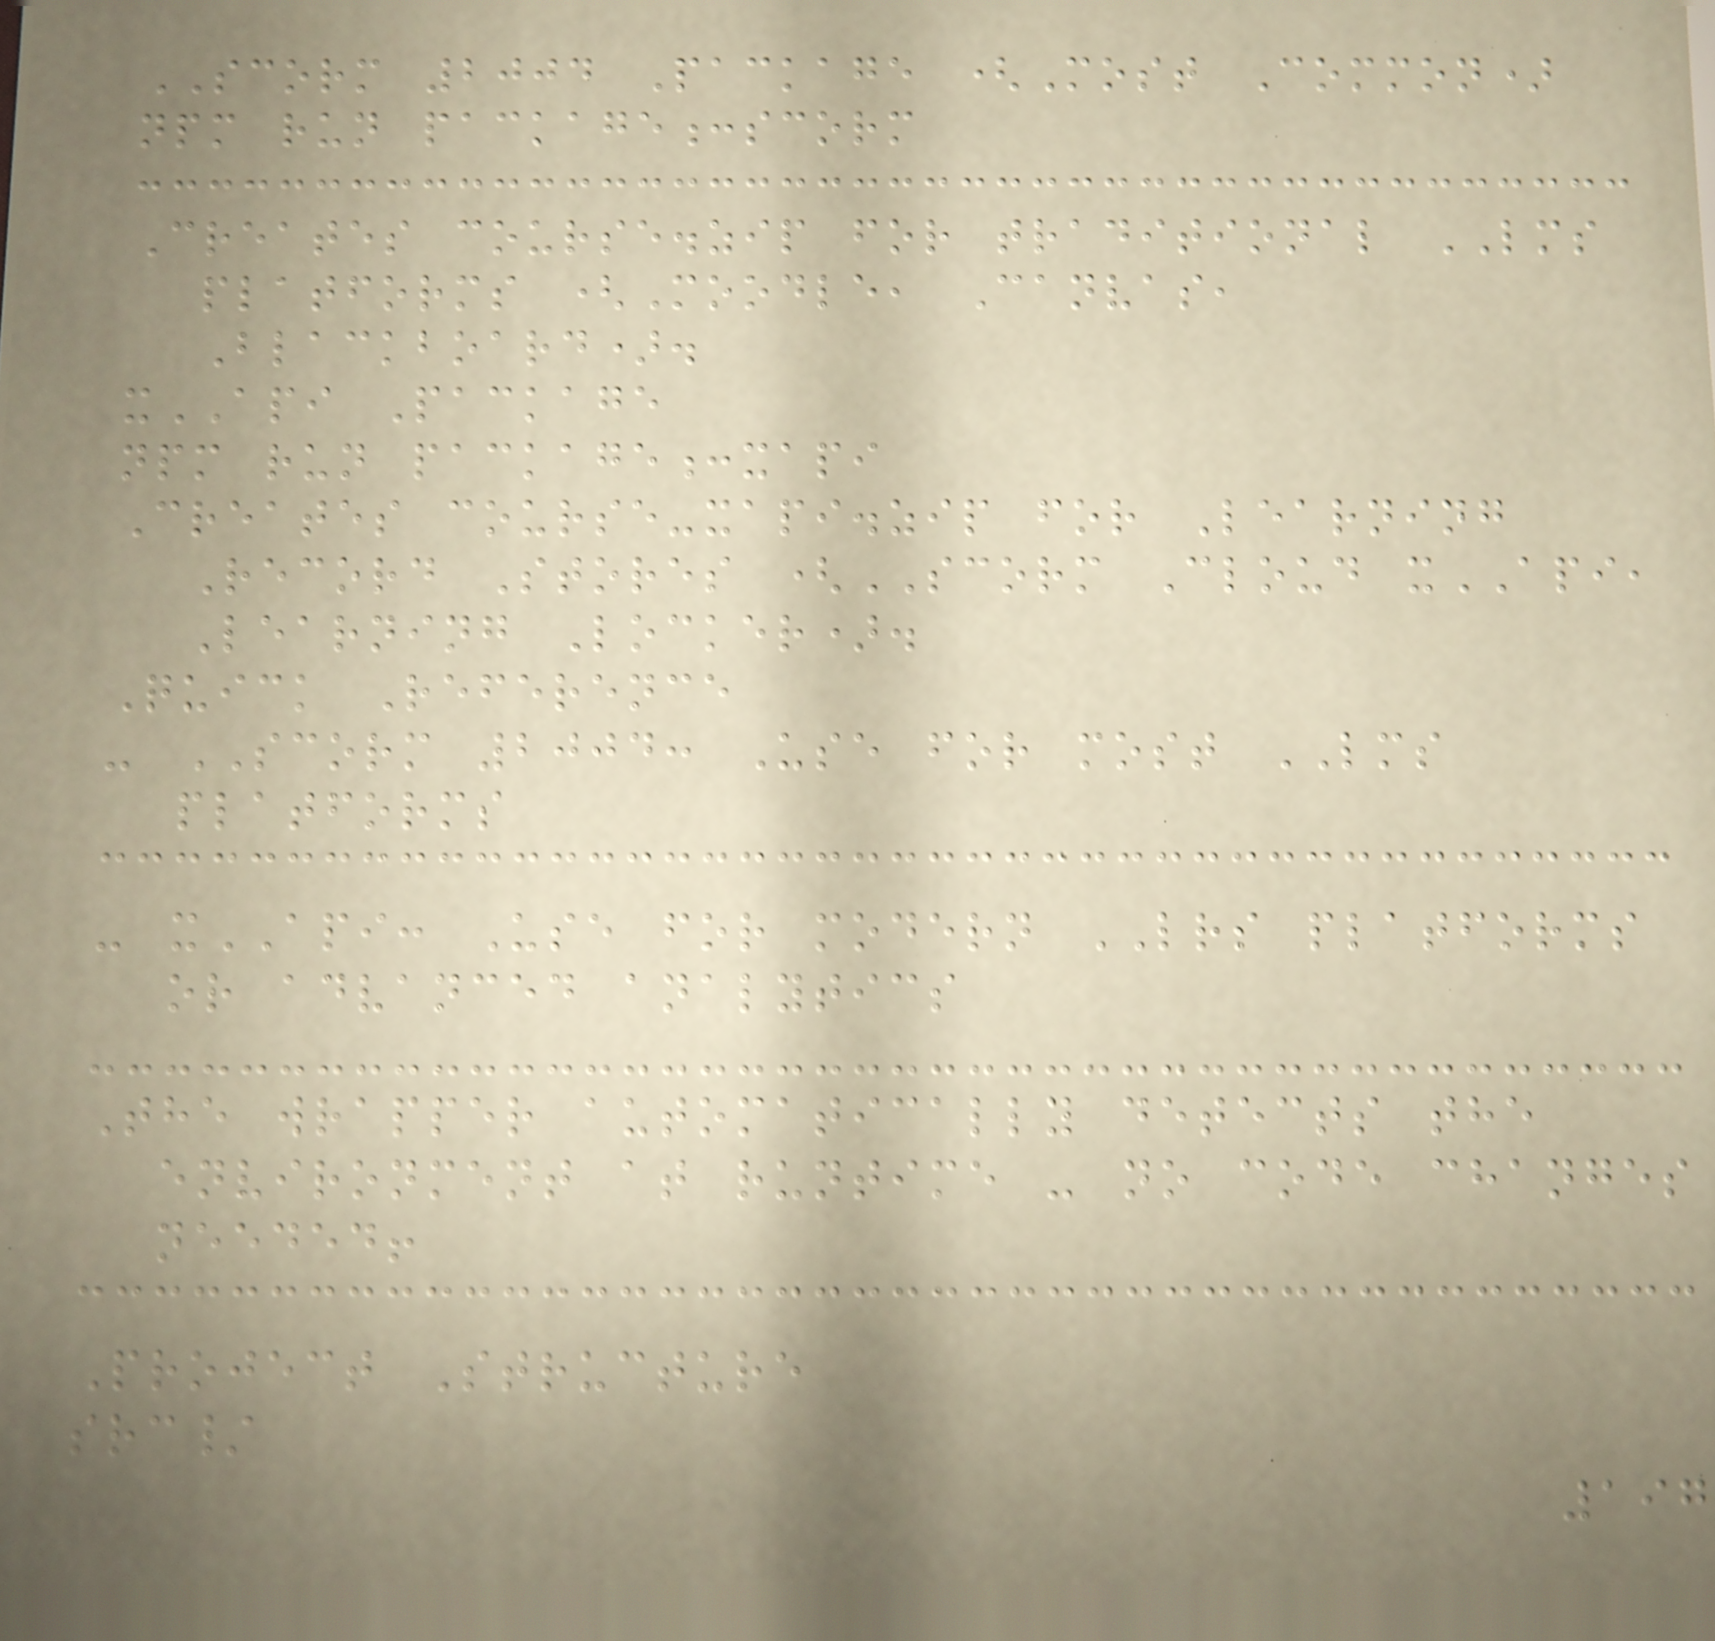SCORM 2004 Package (Most Common)
npm run package:scorm
Creates course.zip for traditional LMS
platforms (Moodle, Canvas,
Blackboard).
xAPI Package
npm run package:xapi
Creates course-xapi.zip for Learning
Record Stores (SCORM Cloud xAPI,
Learning Locker).
Quick Reference
- SCORM 2004: Use for most LMS
platforms
- xAPI: Use for modern LRS platforms
or advanced analytics
The wrapper automatically detects the
environment at runtime - no code changes
needed!
Project Structure
src/
197
